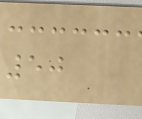50
